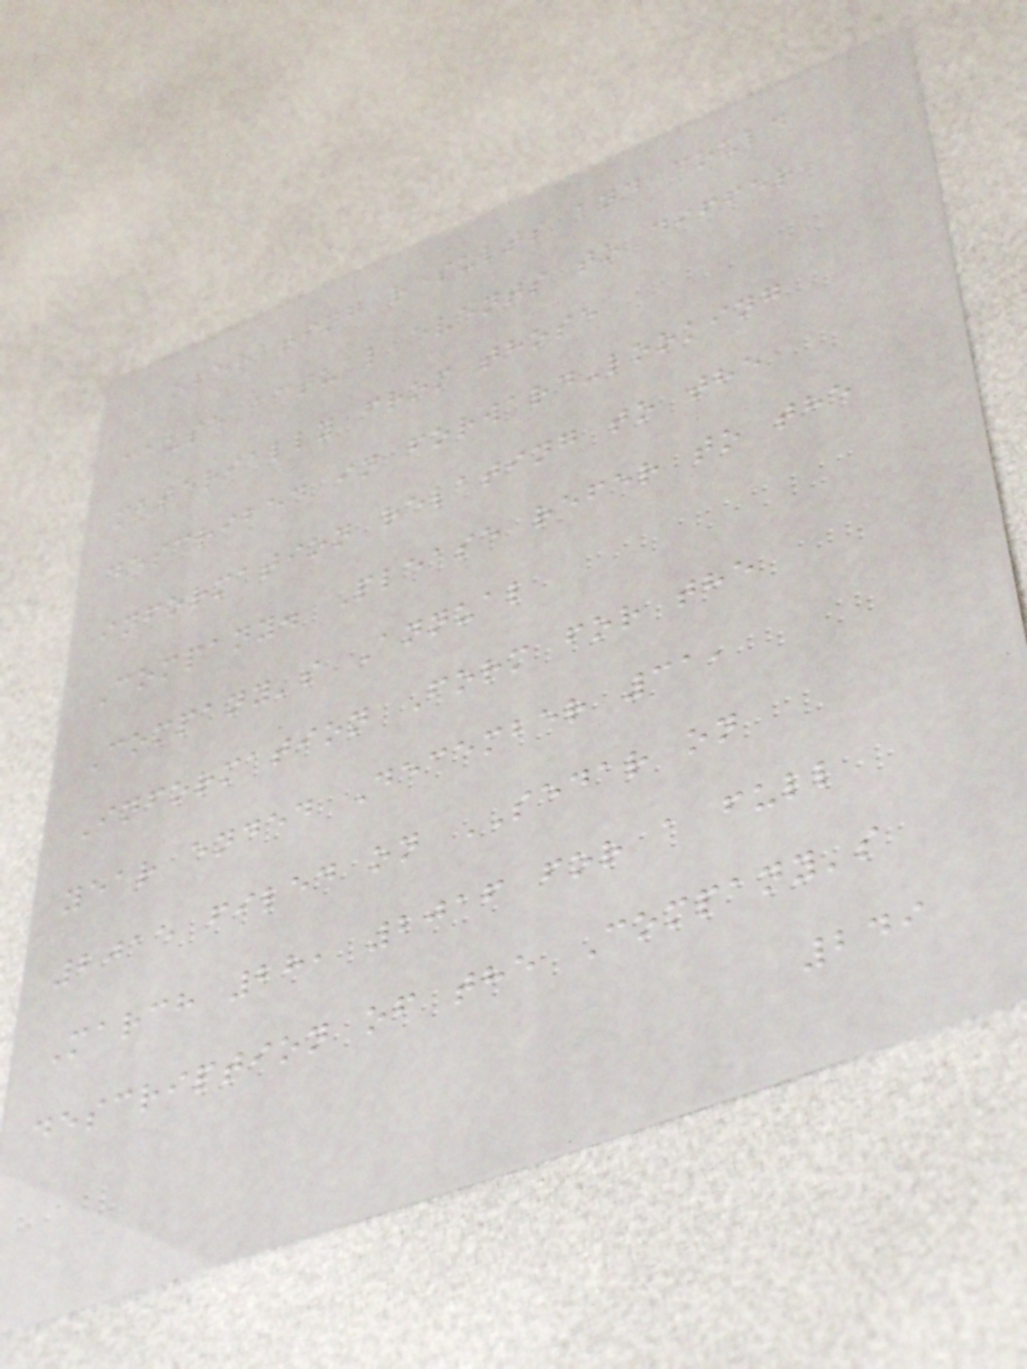operating results and could
cause actual events to differ
materially from those
described in forward-looking
information relating to the
Company. Please refer to the
Company's Annual
Information Form for the
year ended December 31,
2015 filed on SEDAR on
March 28, 2016 for a full
description of the Company's
249
